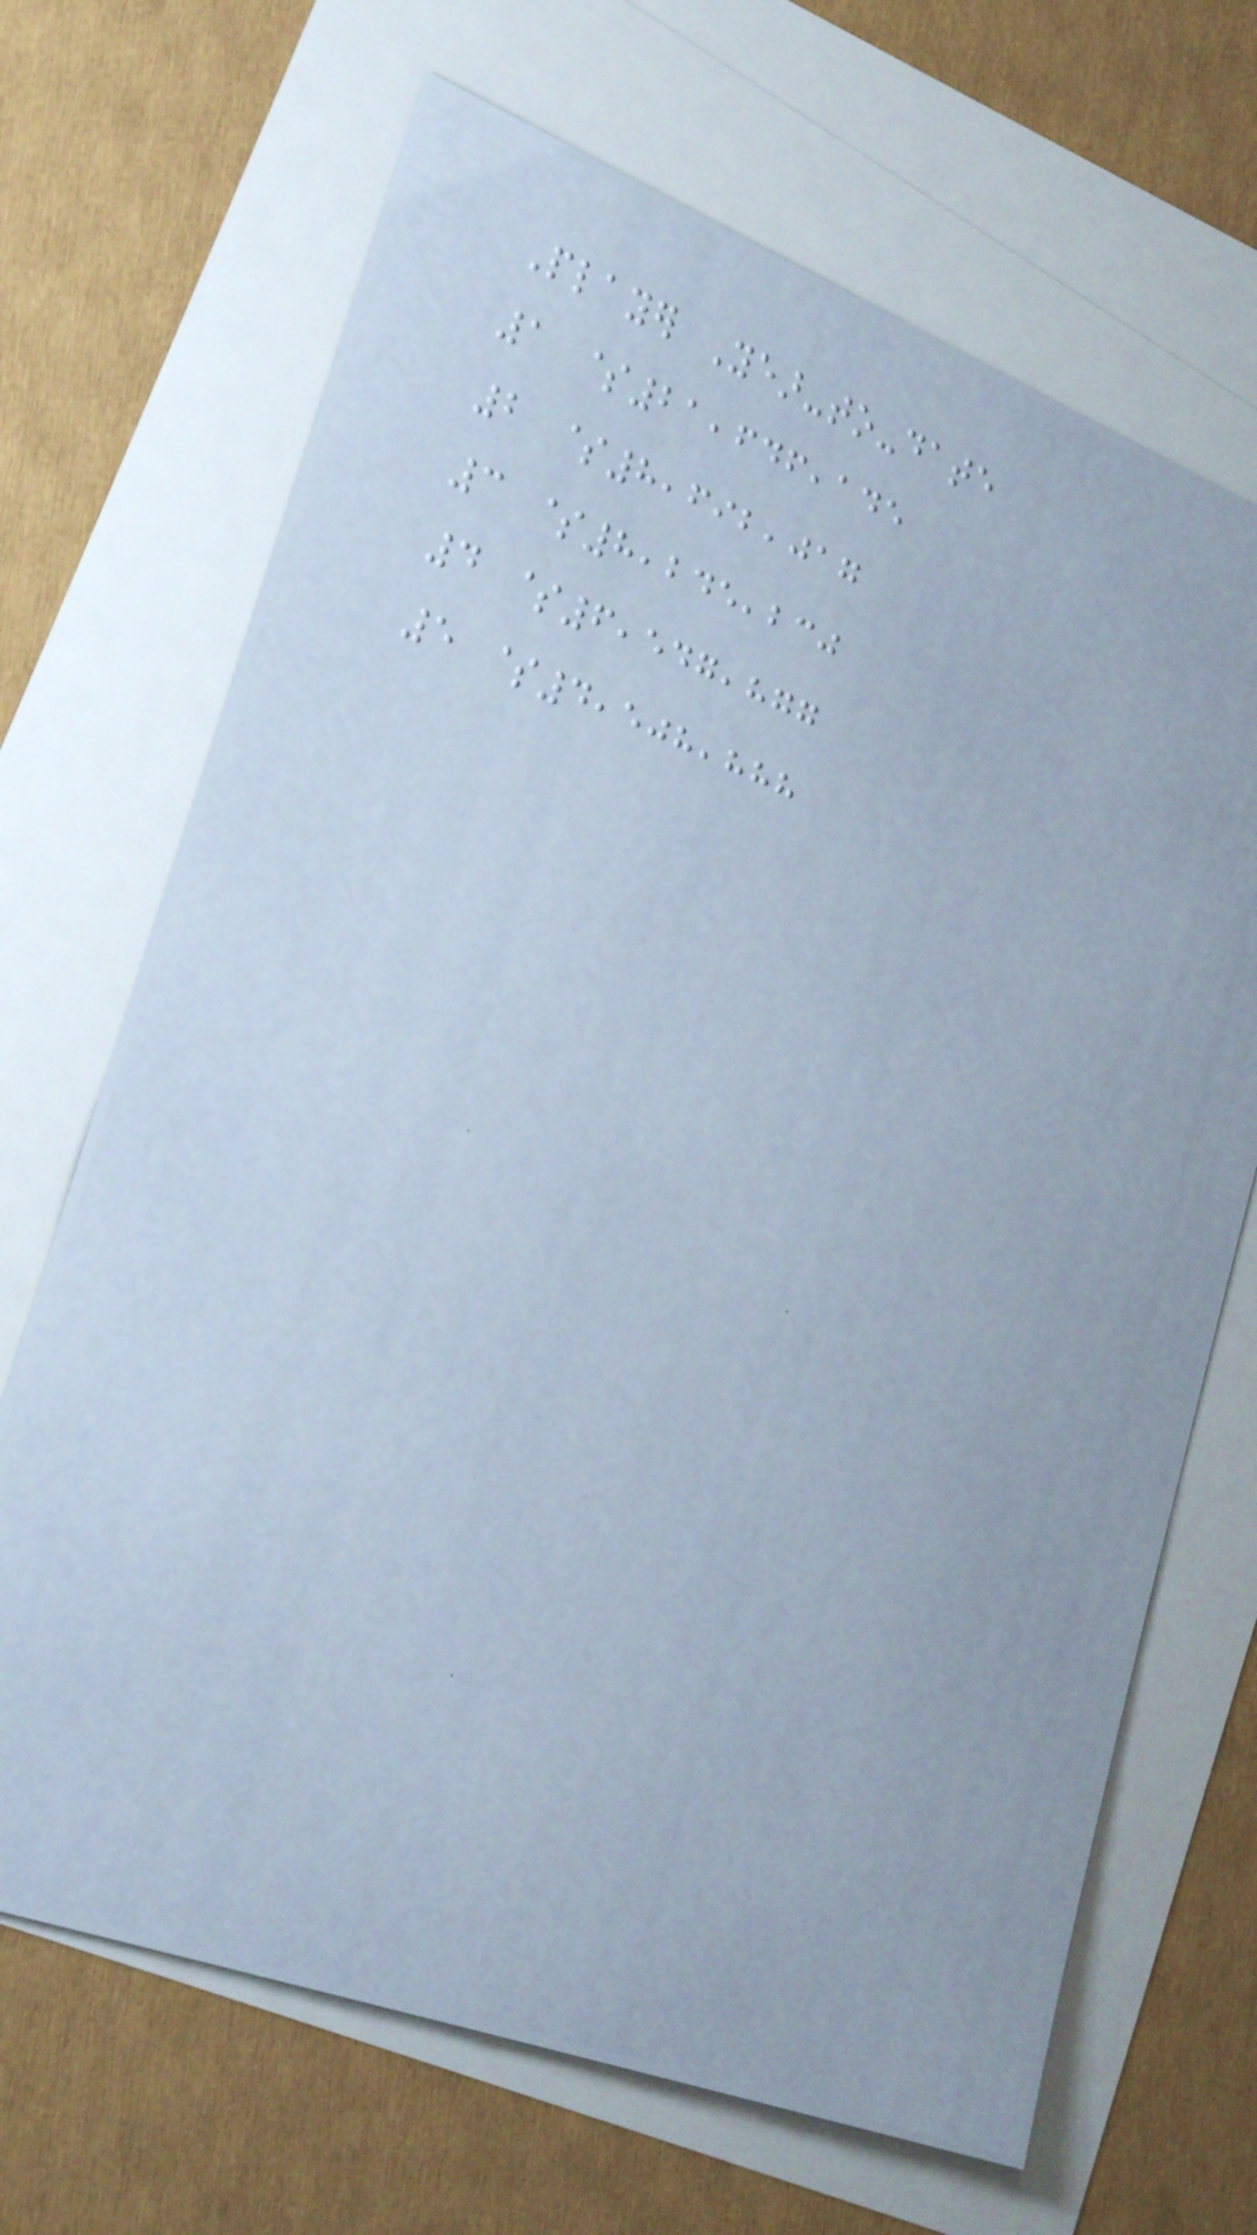Player Year-to-date
1 $21,646,145
2 $8,692,017
3 $8,245,230
4 $6,547,877
5 $4,508,888
